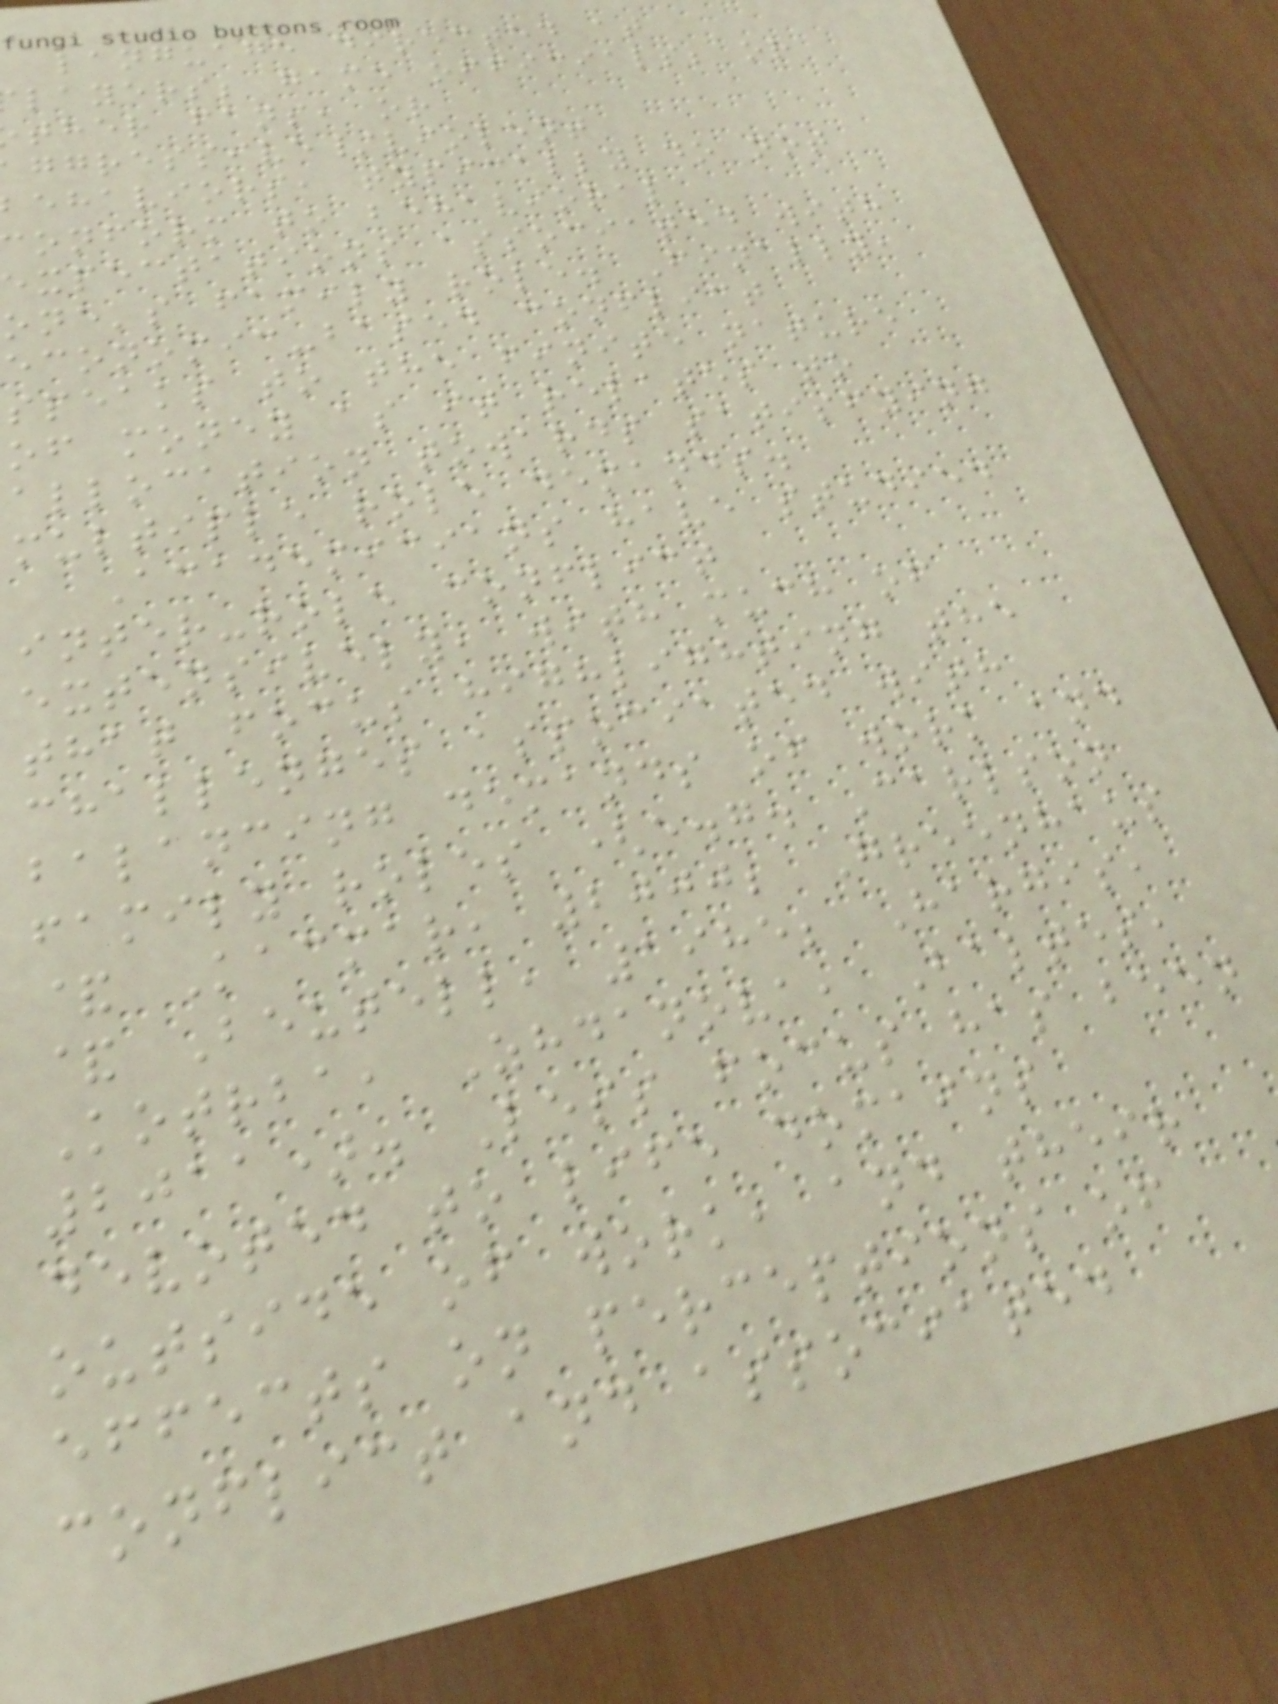language directed at
layers; game officials; or
ther fans, or
ggressive/violent
ehaviors, typically do not
onform to behavioral
expectations associated with
one's family role. Finally,
economic-based conflict
speaks to the finite nature
of money as it relates to
allocation towards satisfying
multiple role demands.
Academicians have studied
inter-role conflict
extensively, with much of
that focus highlighting the
challenges associated with
balancing demands of work and
family roles (e.g. Carlson
& Kacmar, 2000; Greenhaus
& Beutell, 1985; Hargis,
Kotrba, Zhdanova, Baltes,
2011). Less focus has been
devoted to life domains
outside of work, and their
effects on perceptions of
conflict and associated
